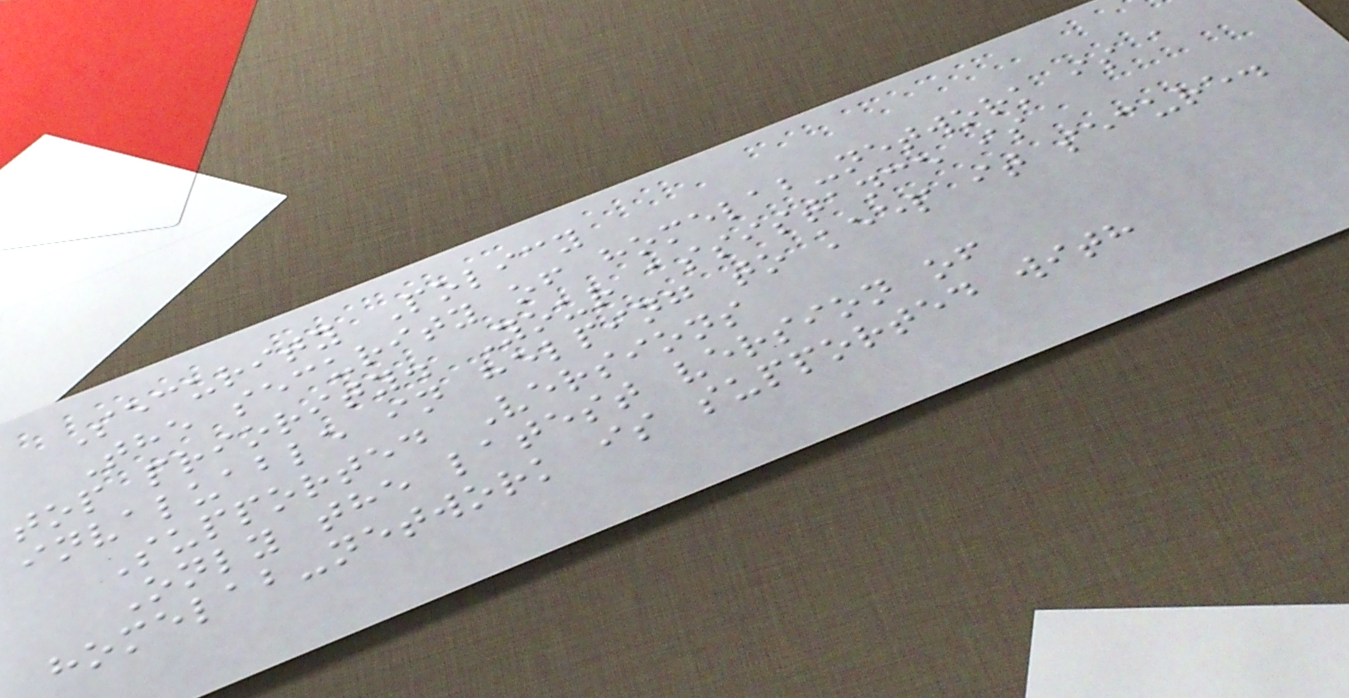Security Policy
The security of homelab-network is a
top priority. Your assistance is
invaluable in helping to keep it secure.
Supported Versions
Only the latest version of
homelab-network is supported with
